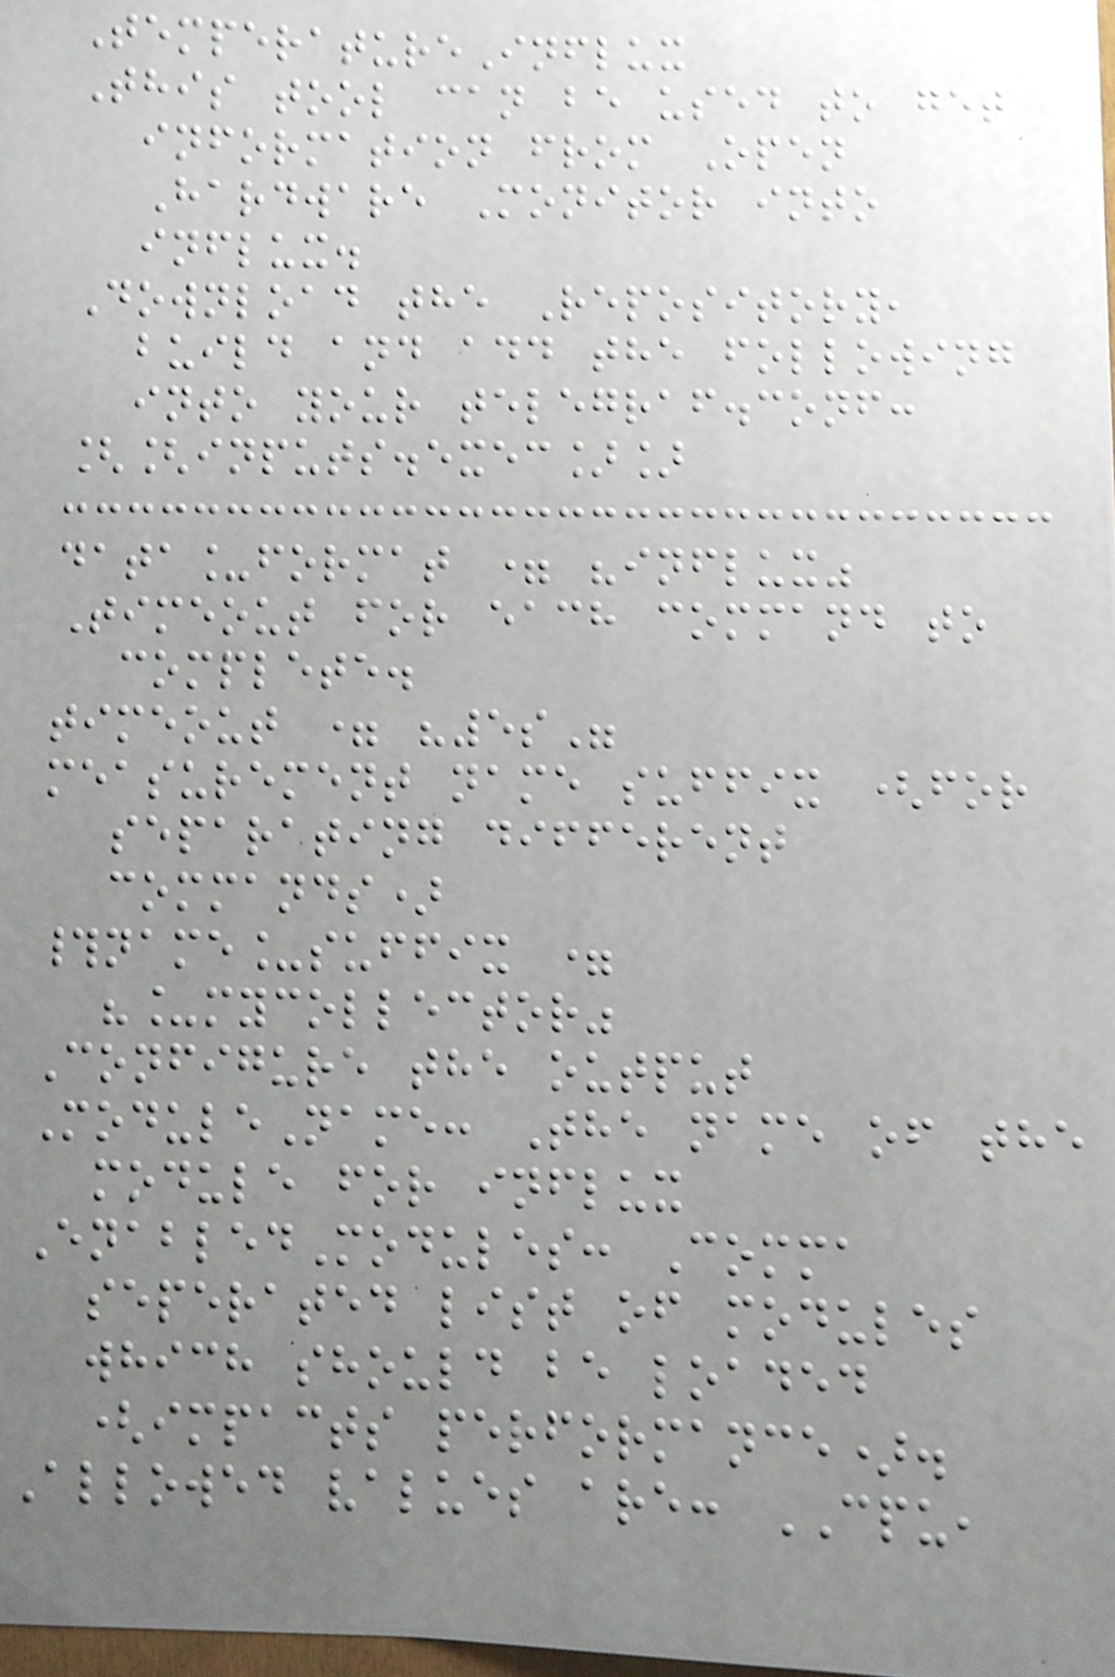TemperatureInflux
This tool can be used to get
information from Open
Hardware Monitor into
influx.
Download the Repository,
build and add the following
into your telegraf.conf:
[[inputs.exec]]
data_format = "influx"
Timeout for each command to
complete.
timeout = "5s"
measurement name suffix (for
separating different
commands)
#name_suffix =
"_mycollector"
Configure the output
ModuleName: The name of the
module for influx
EnabledModules: Comma
seperated list of modules
which should be loaded
(impacts performance).
Allowed values are: CPU,
